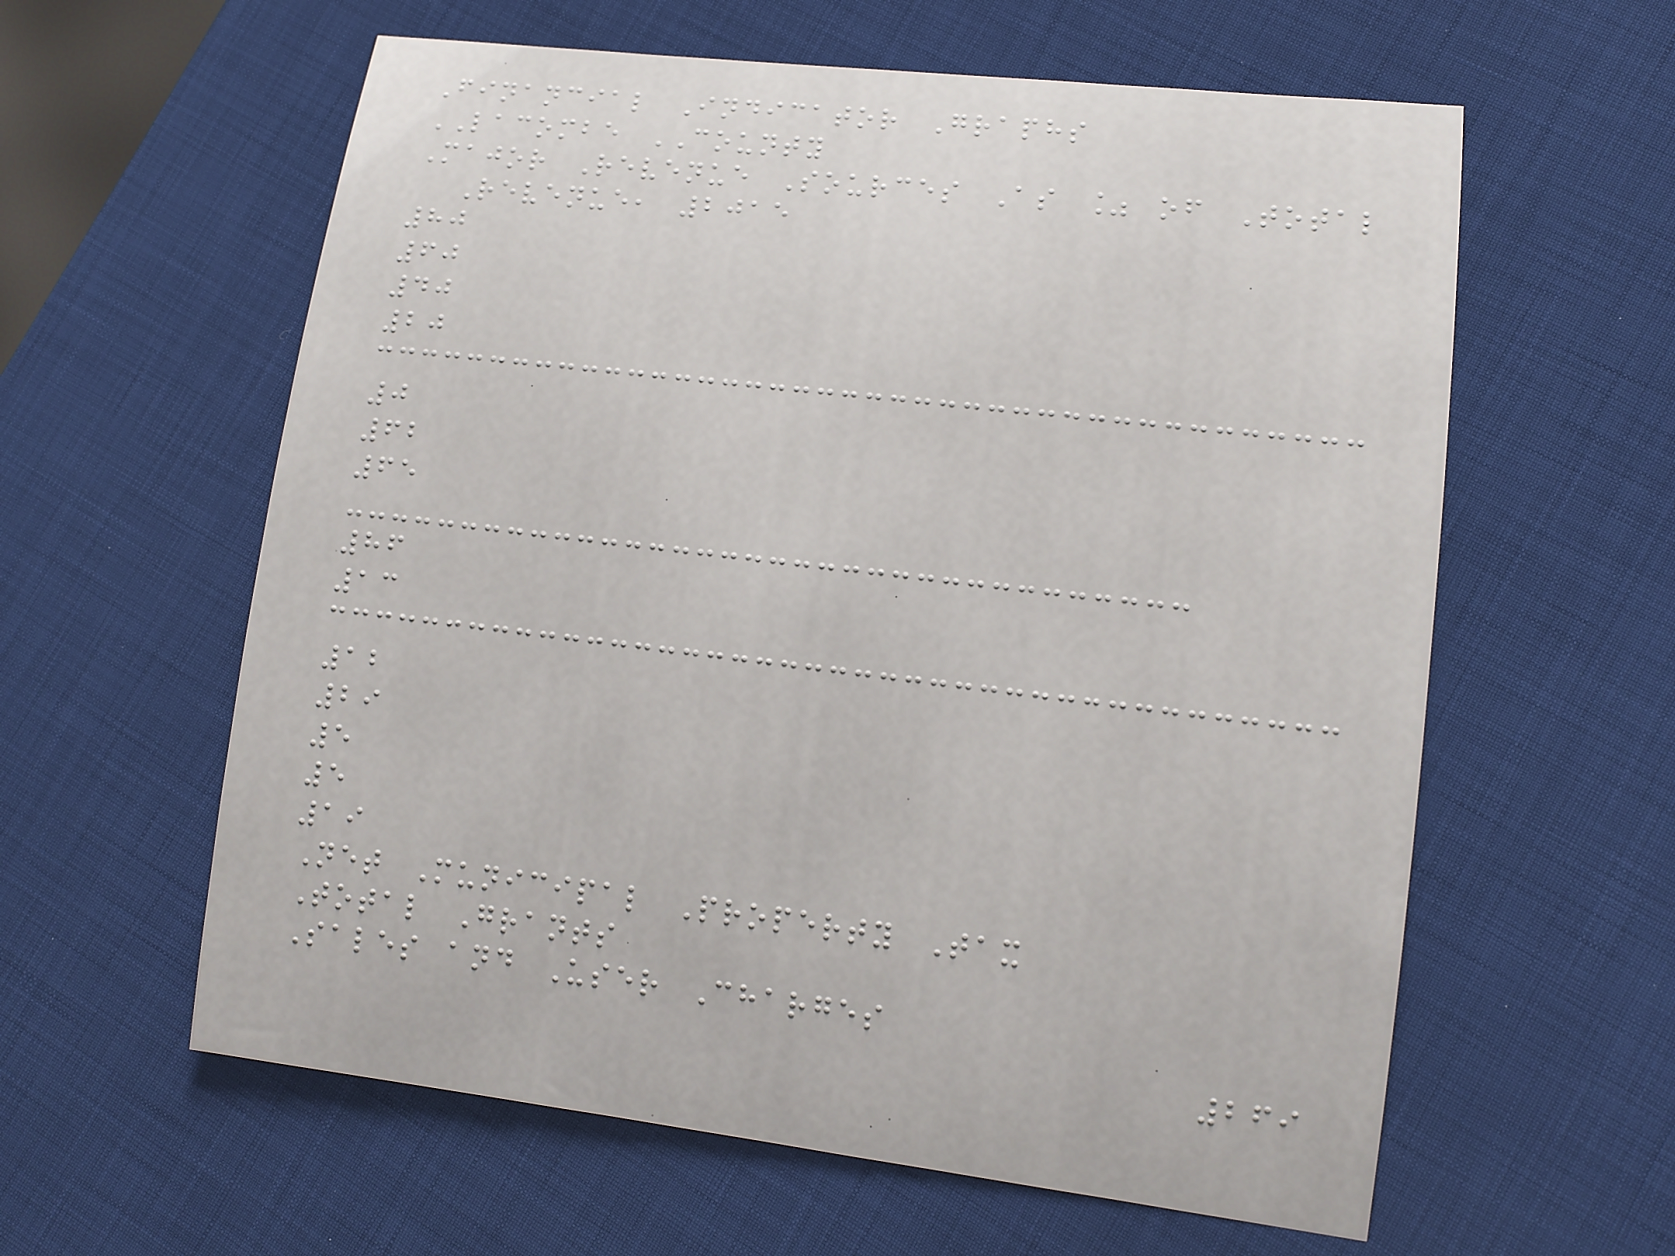Financial Indicator Graphs
LACOMBE COUNTY
Major Revenue Sources As % of Total
Revenue, 2015
80
60
40
20
0
62
65
86
13
12
29
5
5
19
Net Municipal Property Tax
Total Grants
Sales and User Charges
269
